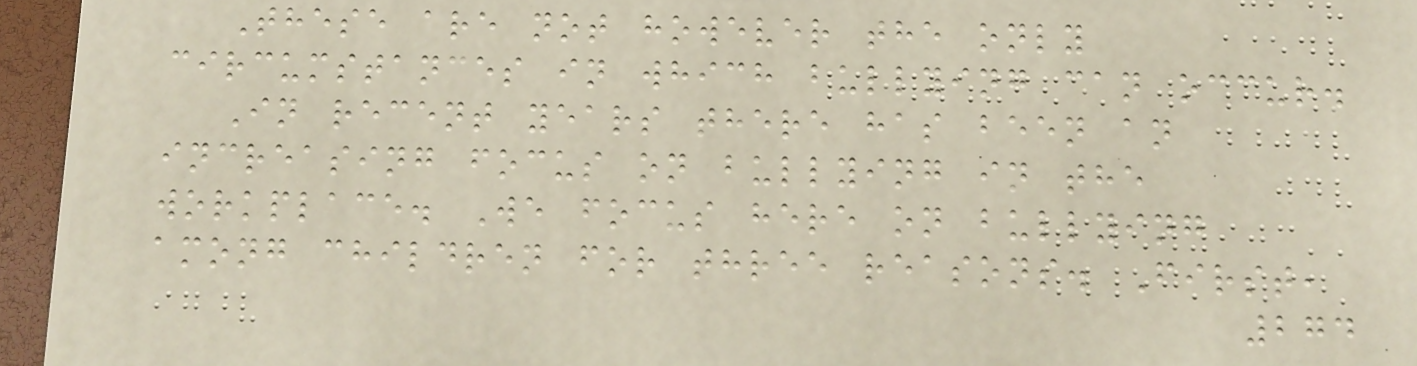These are not however the only
circumstances in which bullying can occur.
In recent years there has been an
increasing focus on bullying in the
workplace. We focus here on bullying
among children for three reasons. First,
274
